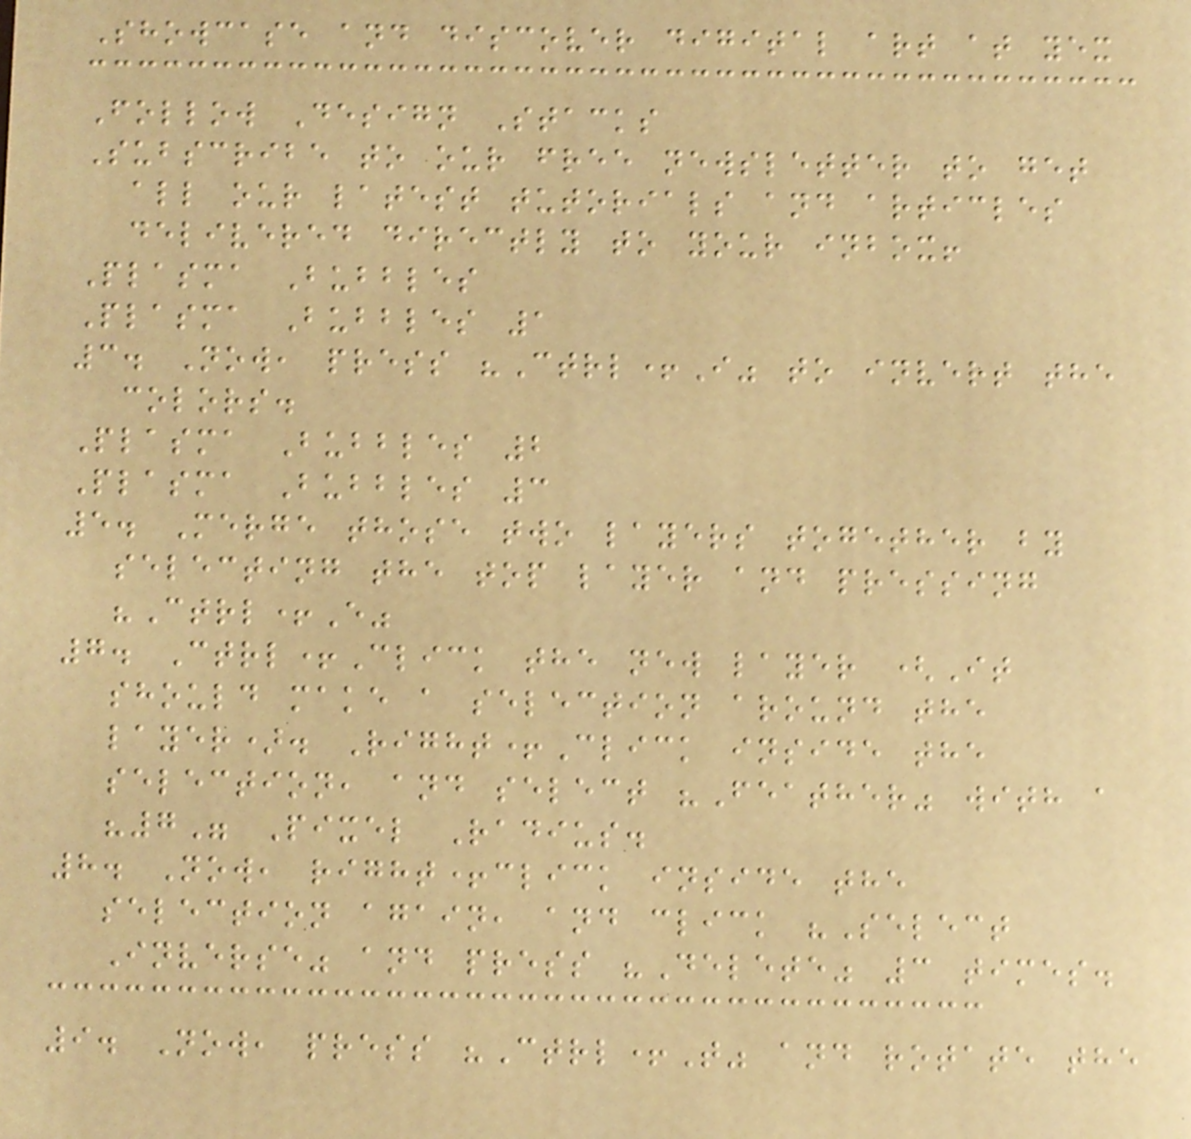Showcase and discover digital art at yex
Follow Design Stacks
Subscribe to our free newsletter to get
all our latest tutorials and articles
delivered directly to your inbox!
Plasma Bubbles
Plasma Bubbles 1
3. Now, press "Ctrl+I" to invert the
colors.
Plasma Bubbles 2
Plasma Bubbles 3
5. Merge those two layers together by
selecting the top layer and pressing
"Ctrl+E"
7. Ctrl+Click the new layer (It
should make a selection around the
layer). Right+Click inside the
selection, and select "Feather" with a
"7" Pixel Radius.
8. Now, right+click inside the
selection again, and click "Select
Inverse" and press "Delete" 3 times.
9. Now, press "Ctrl+T" and rotate the
